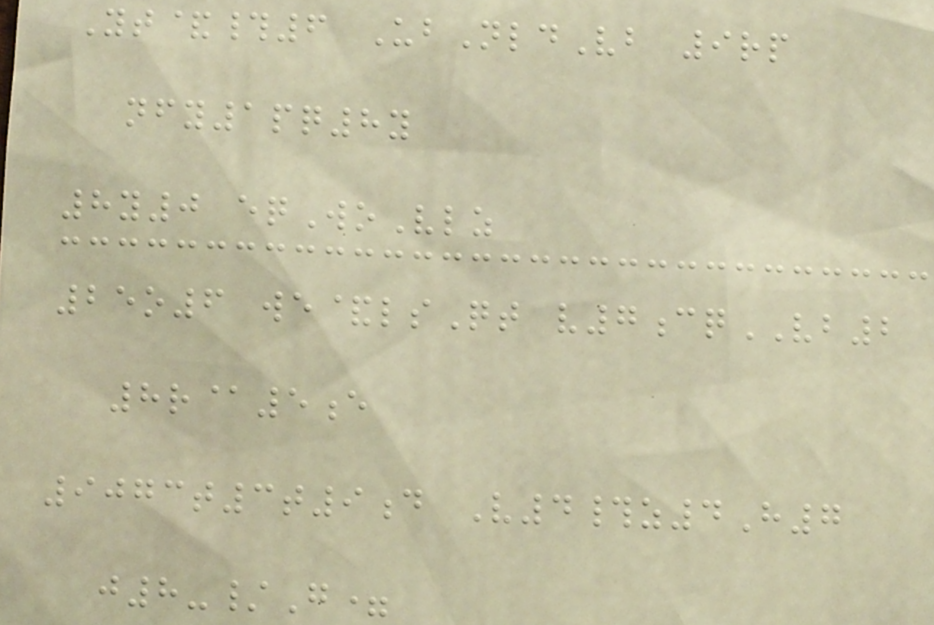Yt&#6 UbNldVb 9rp
nfy1pq8y
8y0 eqWoVlz
25o6 we&lsQt v7cqVB2
8r@5e
9073t3t9d V4#z4H7
j8-/G=
